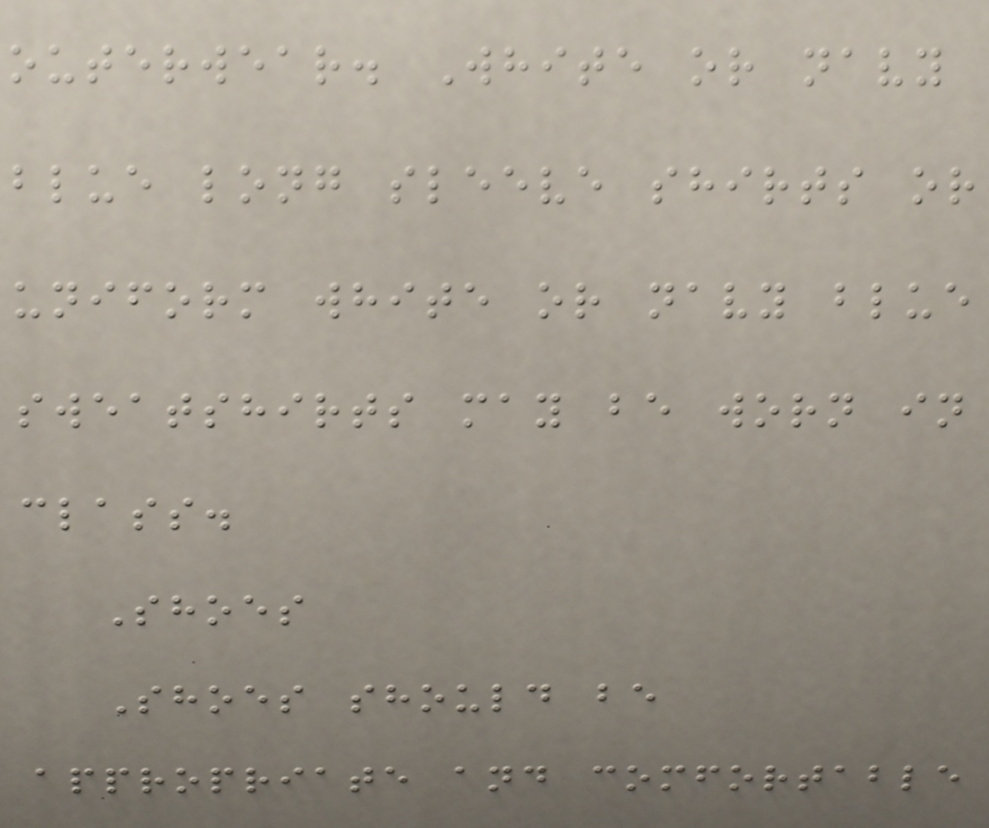outerwear. White or navy
blue long sleeve shirts or
uniform white or navy blue
sweatshirts may be worn in
class.
Shoes
Shoes should be
appropriate and comfortable
